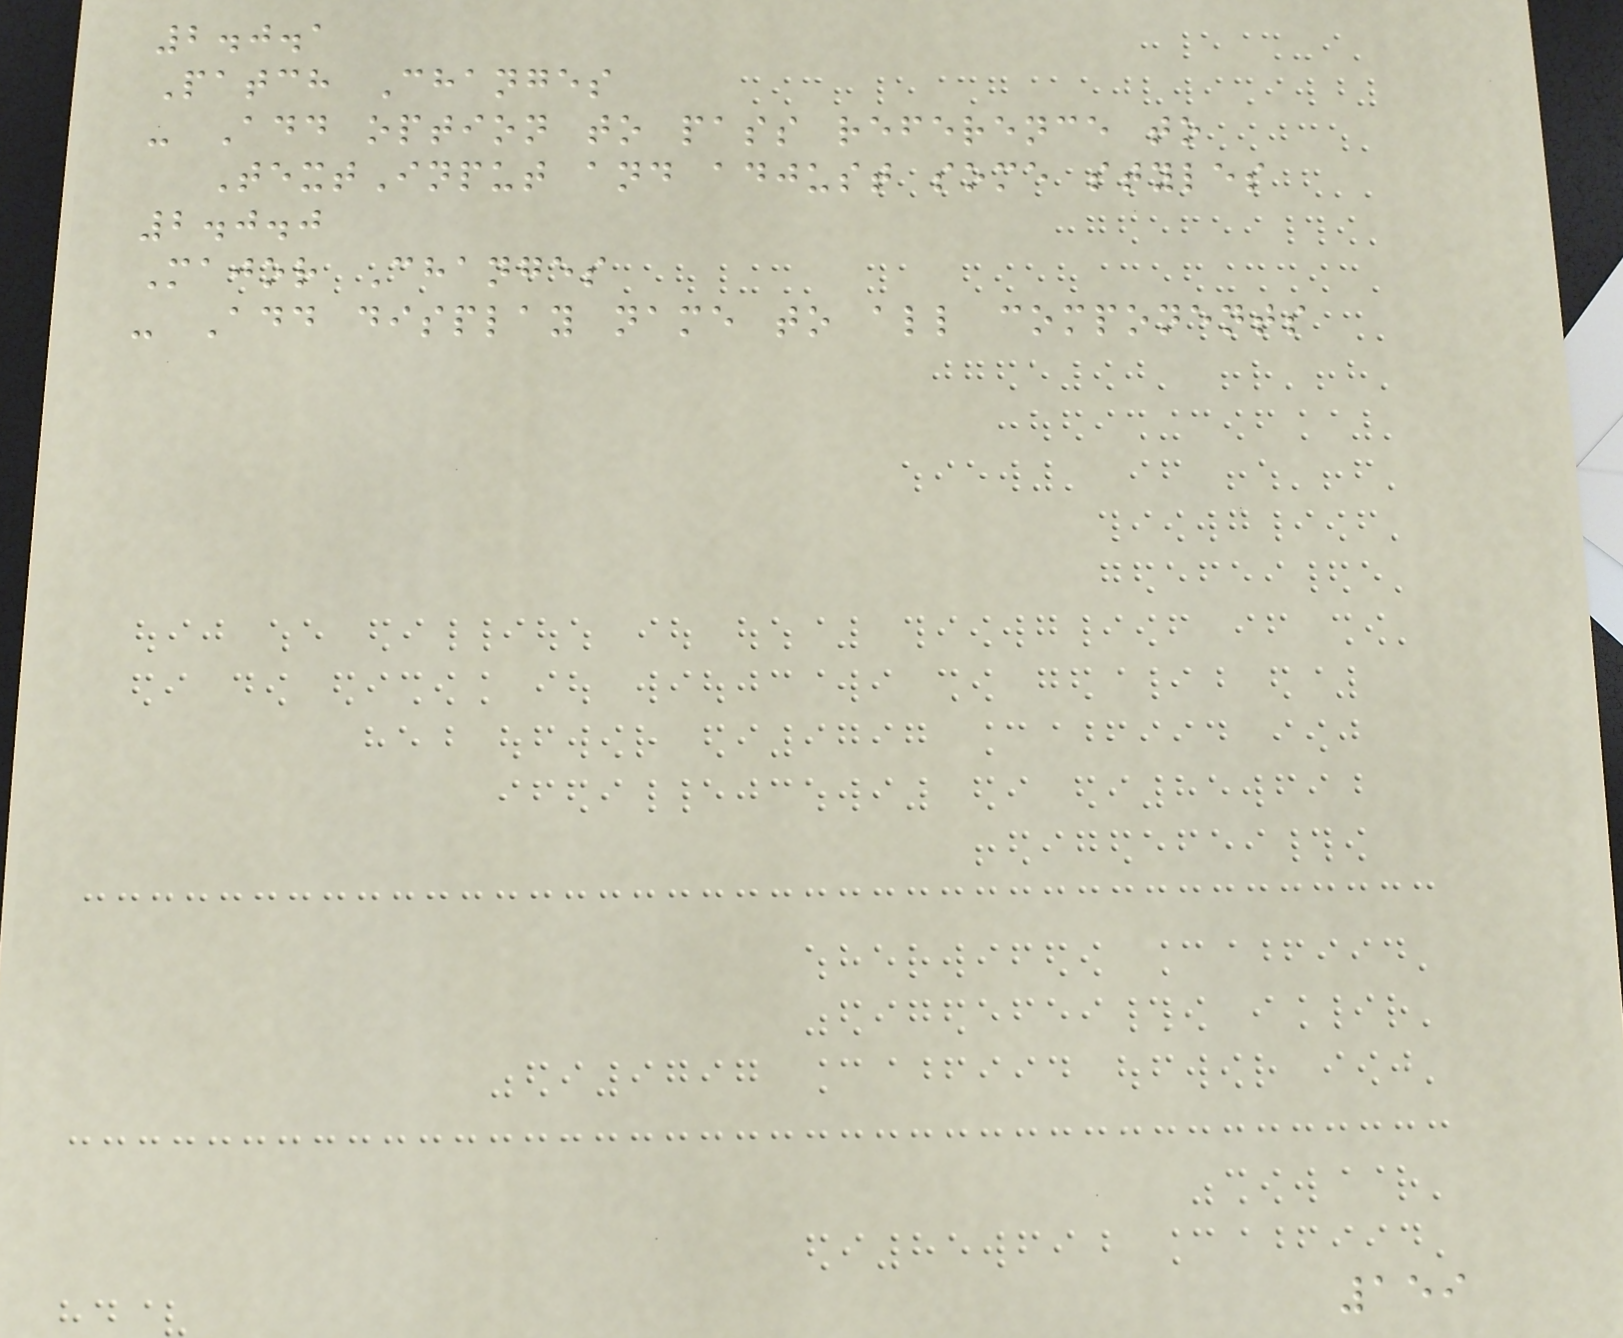2.0.1
Patch Changes
- Add option to pass reference to
TextInput and adjust some styles
2.0.0
Major Changes
- Add display name to all components
159
